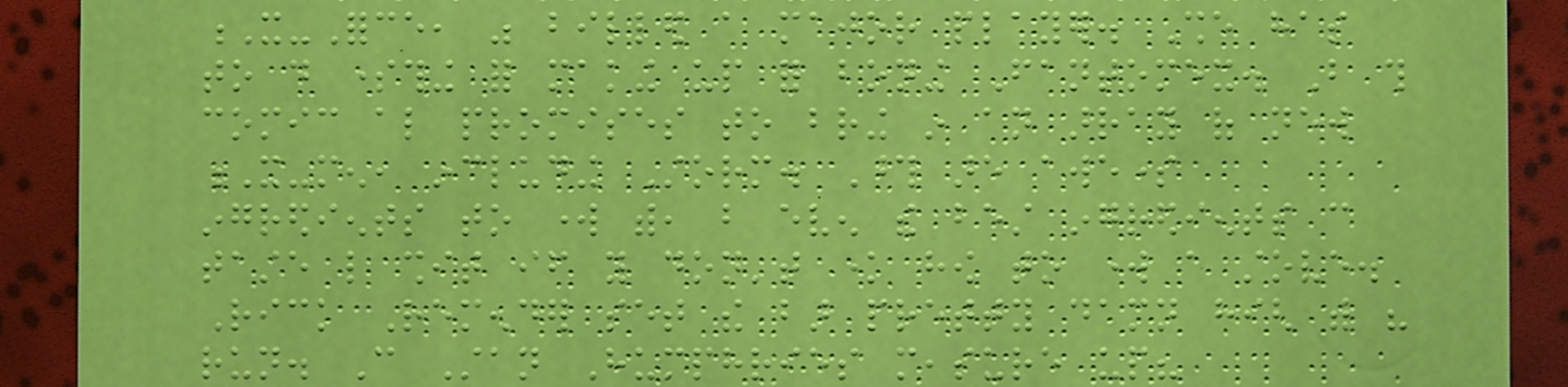X-Force, was billed a major player. She has
to do something for making up for boning Fantomex. But this
comic also promises to bring in an array of new
X-men, including Storm. Those are awesome
ingredients to work with, but even the best ingredients can
taste like shit if you don't know how to work a stove.
Rick Remender set the bar pretty damn high with his
run. Can Stan Humphries measure up?
